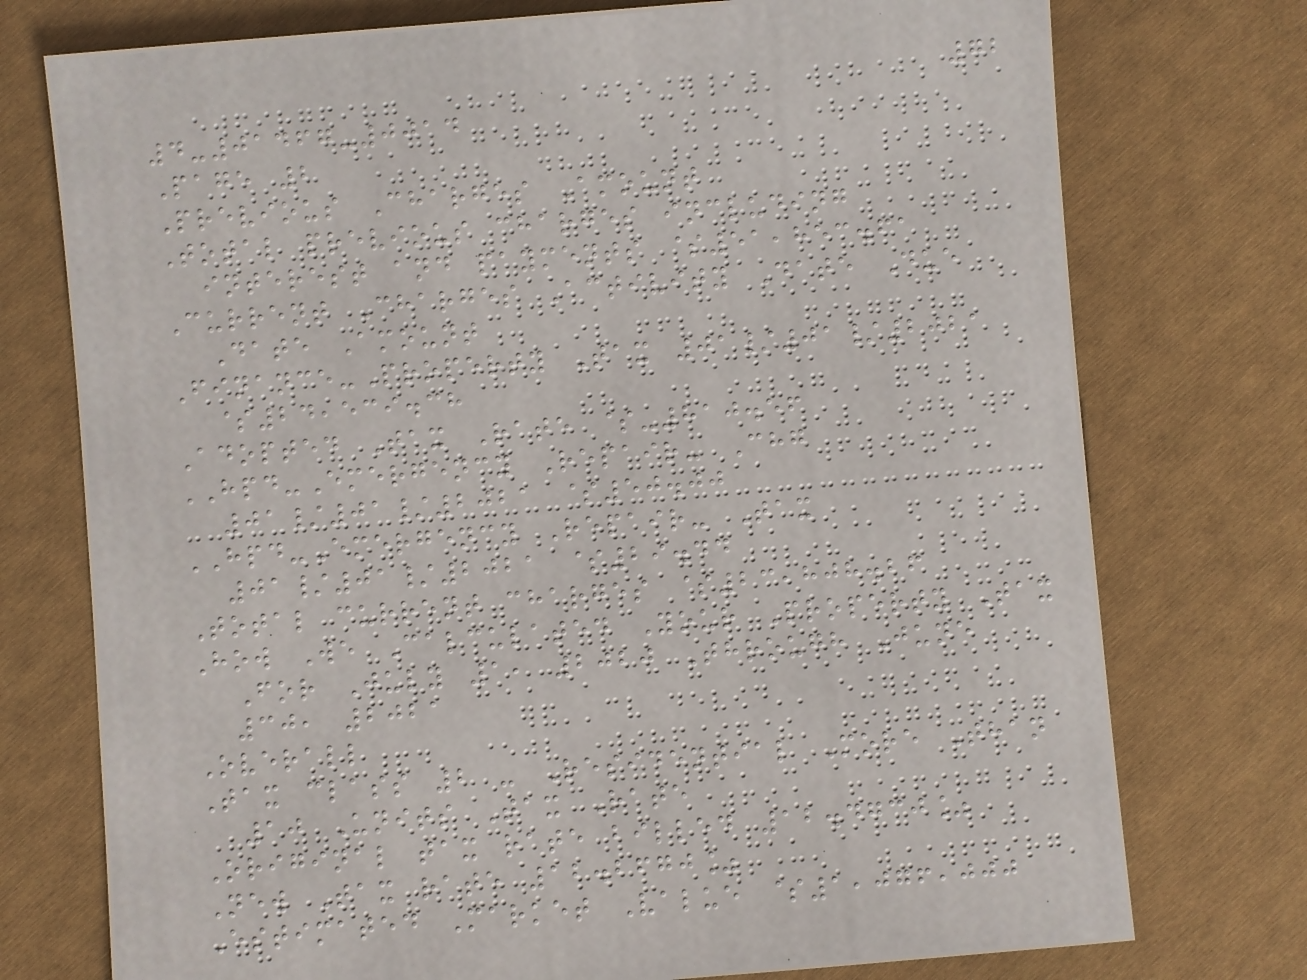72
4-01467-0014
Page 2
Previous Charges Amount
Total previous charges including
interest and payments $51,853.61
Current Charges Activity Date Due
Date Amount
Finance-Property Tax 01/01/2021
$24,539.38
Adopted Tax Rate $-810.56
HPD-Emergency Repair- Chg
01/01/2021 $50.00
HPD-Emergency Repair- Tax
01/01/2021 $29.44
Total current charges $23,808.26
How We Calculated Your Property Tax
For July 1, 2020 Through June
30, 2021
Overall
Tax class 2 - Residential More Than
10 Units Tax Rate
Original tax rate billed 12.4730%
New Tax rate 12.2670%
Estimated Market Value $1,076,000
